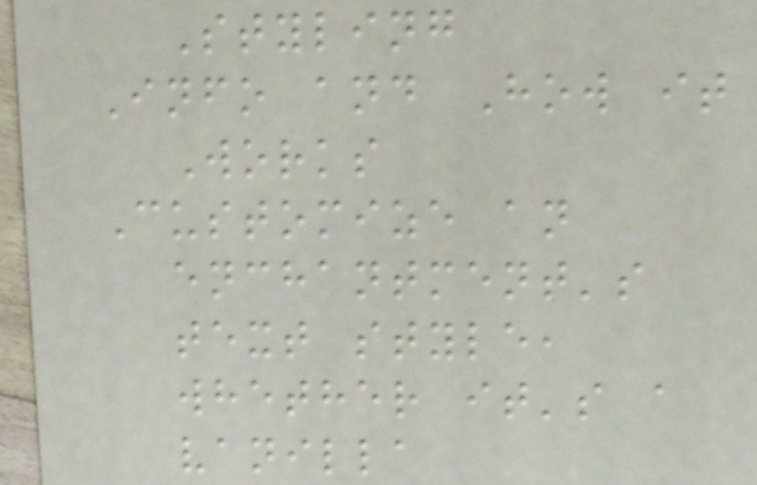Styling
Info and How it
Works
Customize an
enchantment's
text style,
whether it's a
vanilla
